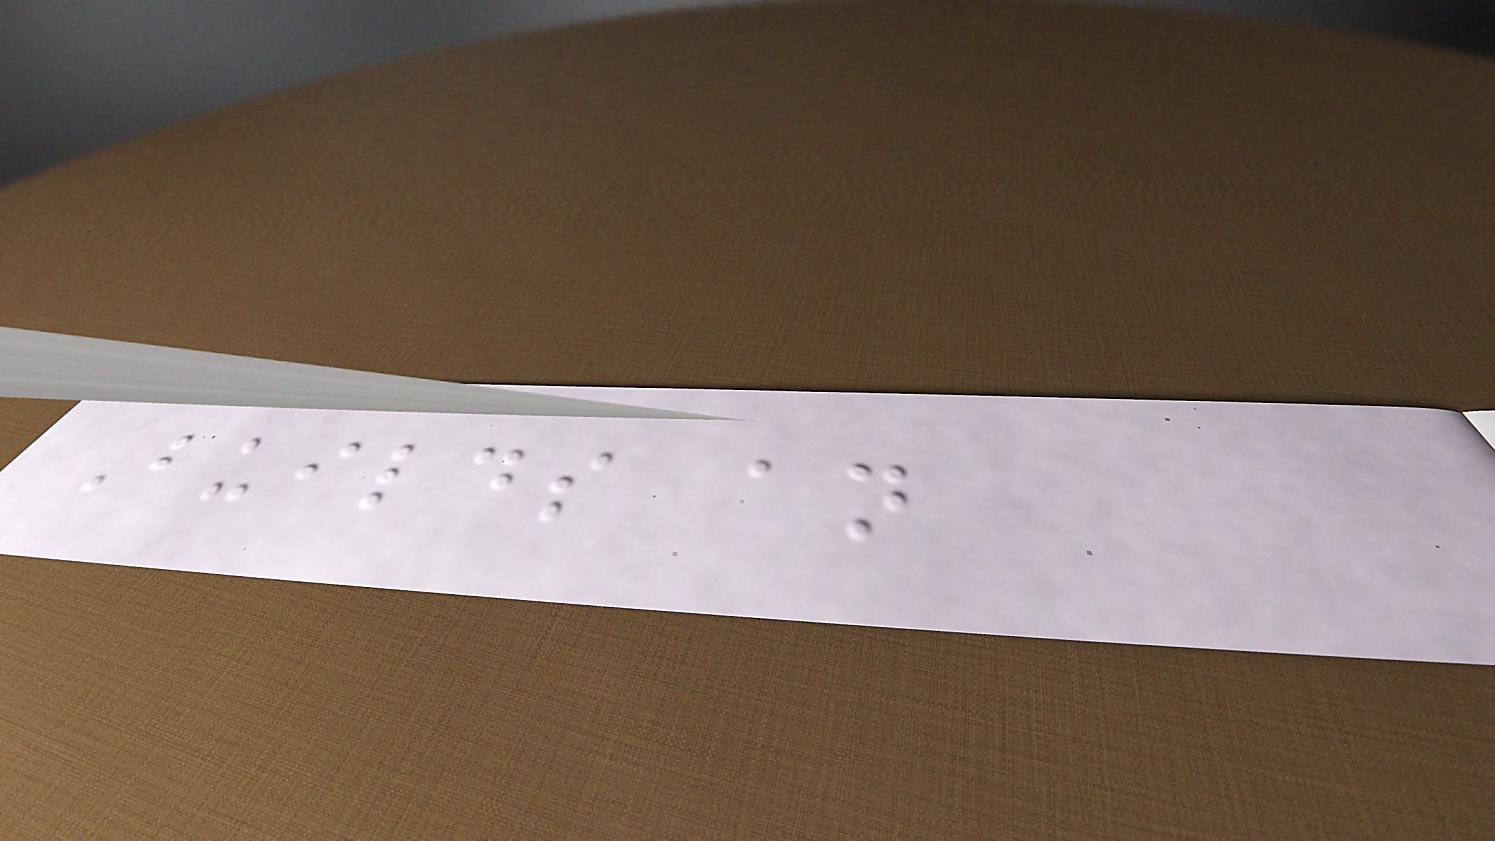Builds an
